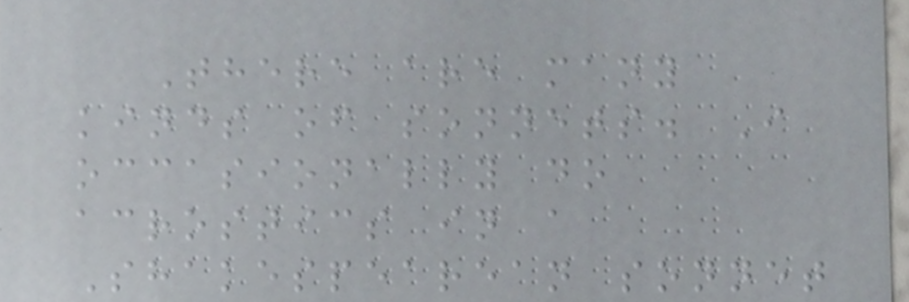There are many
kinds of sonnets. I
occasionally do
acrostics in a
Shakespearean sonnet
